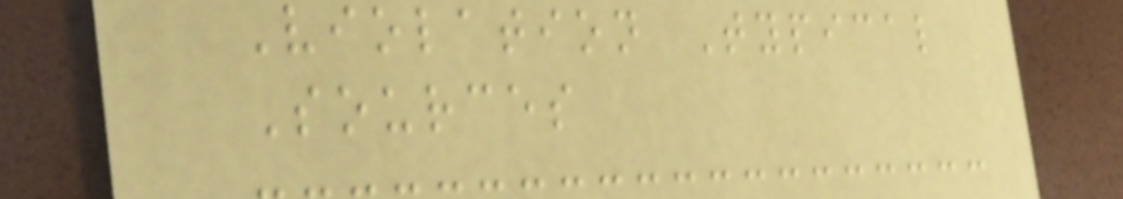Violation Typical
Sources
